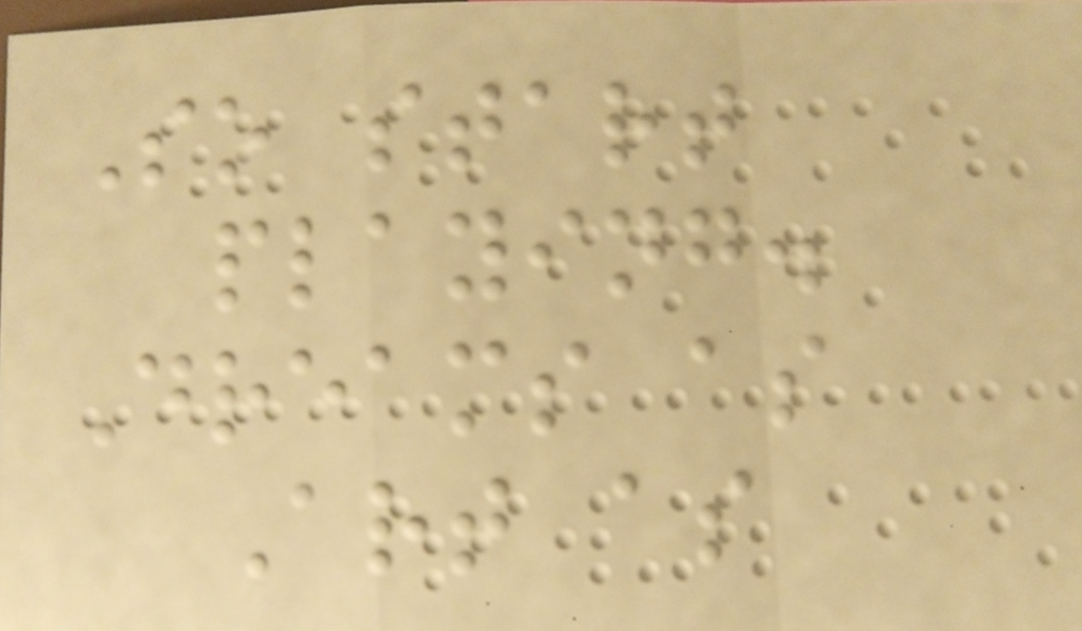So start
playing.
Dreams as
Art as
